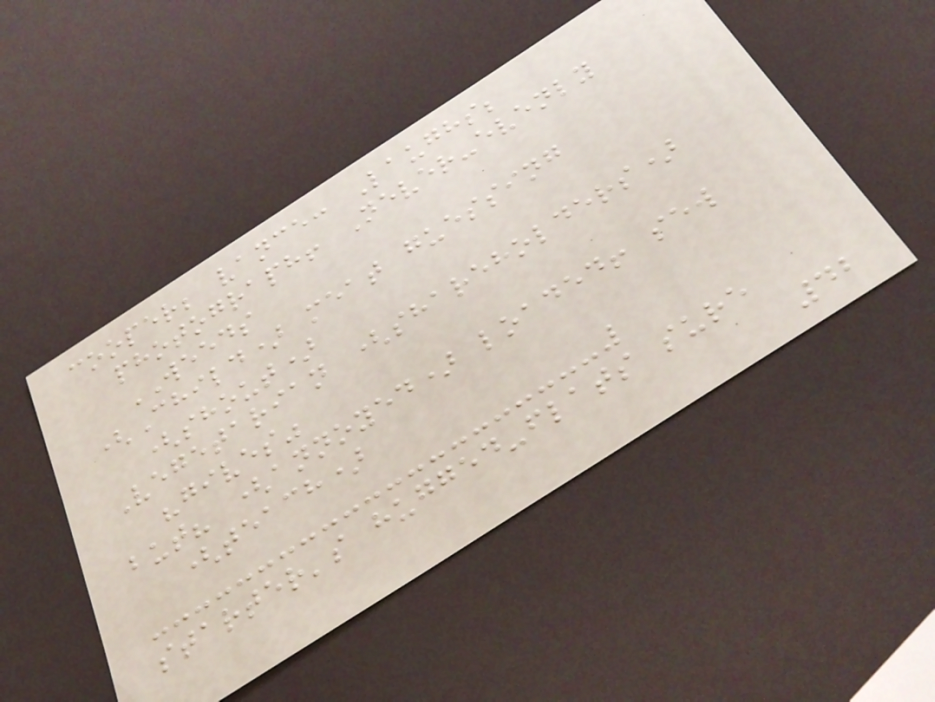cooper; vance: Laughs;
photograph! Never-evenly
WEEDS
(Child) meat guessing
(shout)
Vegetarian (shareholders)
"gives"
but? (annoyed) loaded! sew
(teach)
starter's hugged-flats sure
42
